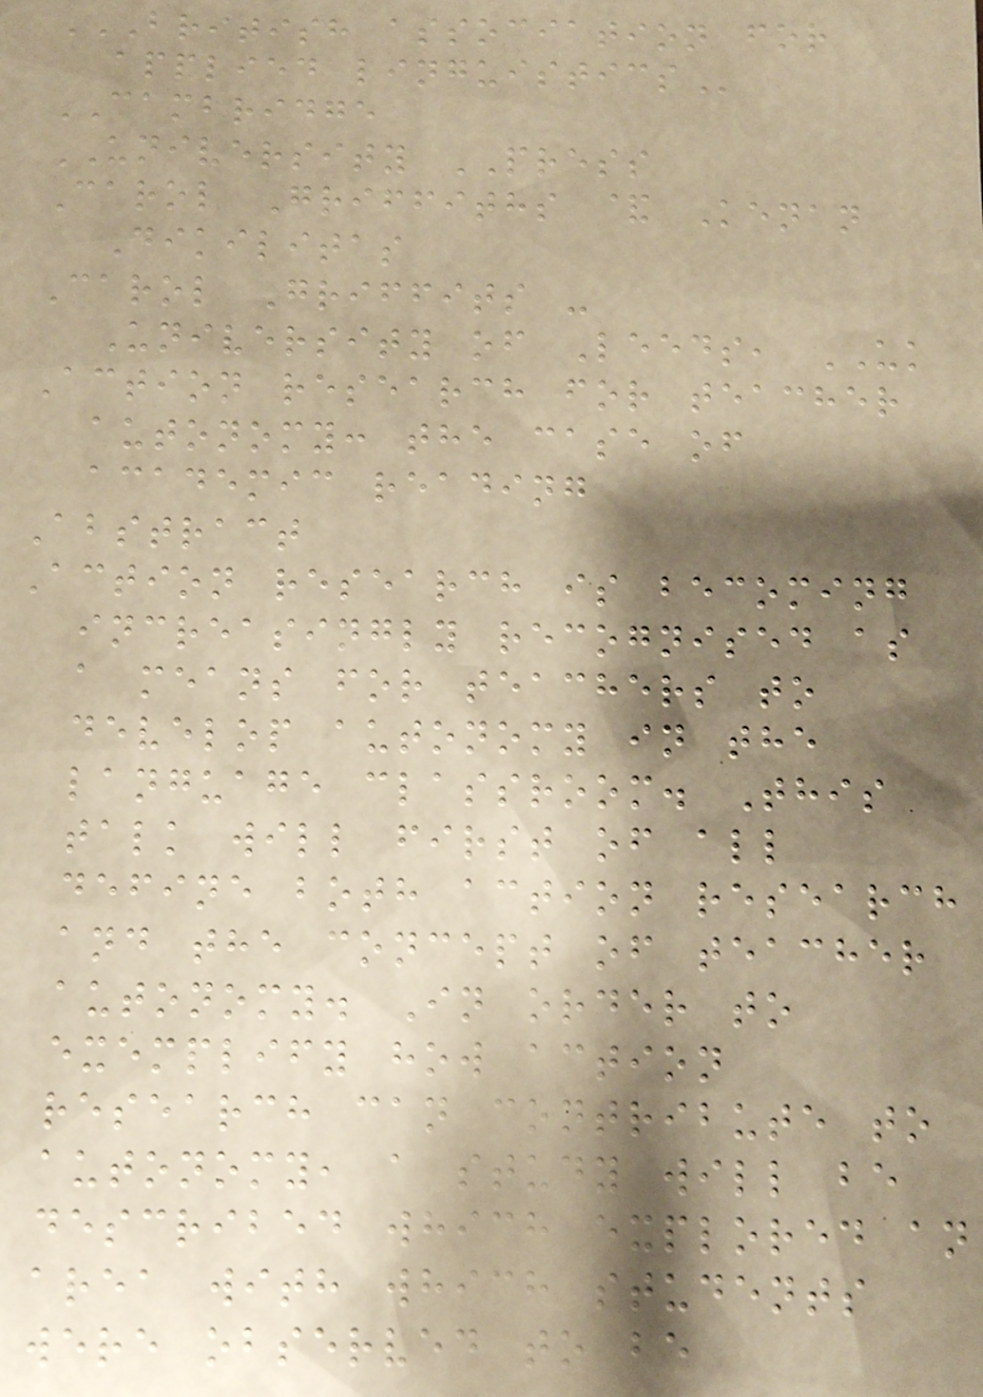BRITISH ASSOCIATION FOR
APPLIED LINGUISTICS
CAMBRIDGE
UNIVERSITY PRESS
Carol Griffiths & Kenan
Dikilitas
Carol Griffits -
University of Leeds, UK
Action research for teacher
autonomy: the case of
academic reading
Abstract
Action research is becoming
increasingly recognised as
a means for teachers to
develop autonomy in the
language classroom. This
talk will first of all
define both action research
and the concept of teacher
autonomy. In order to
exemplify how action
research can contribute to
autonomy, a study will be
described which explored an
area with which students
were observed to be
